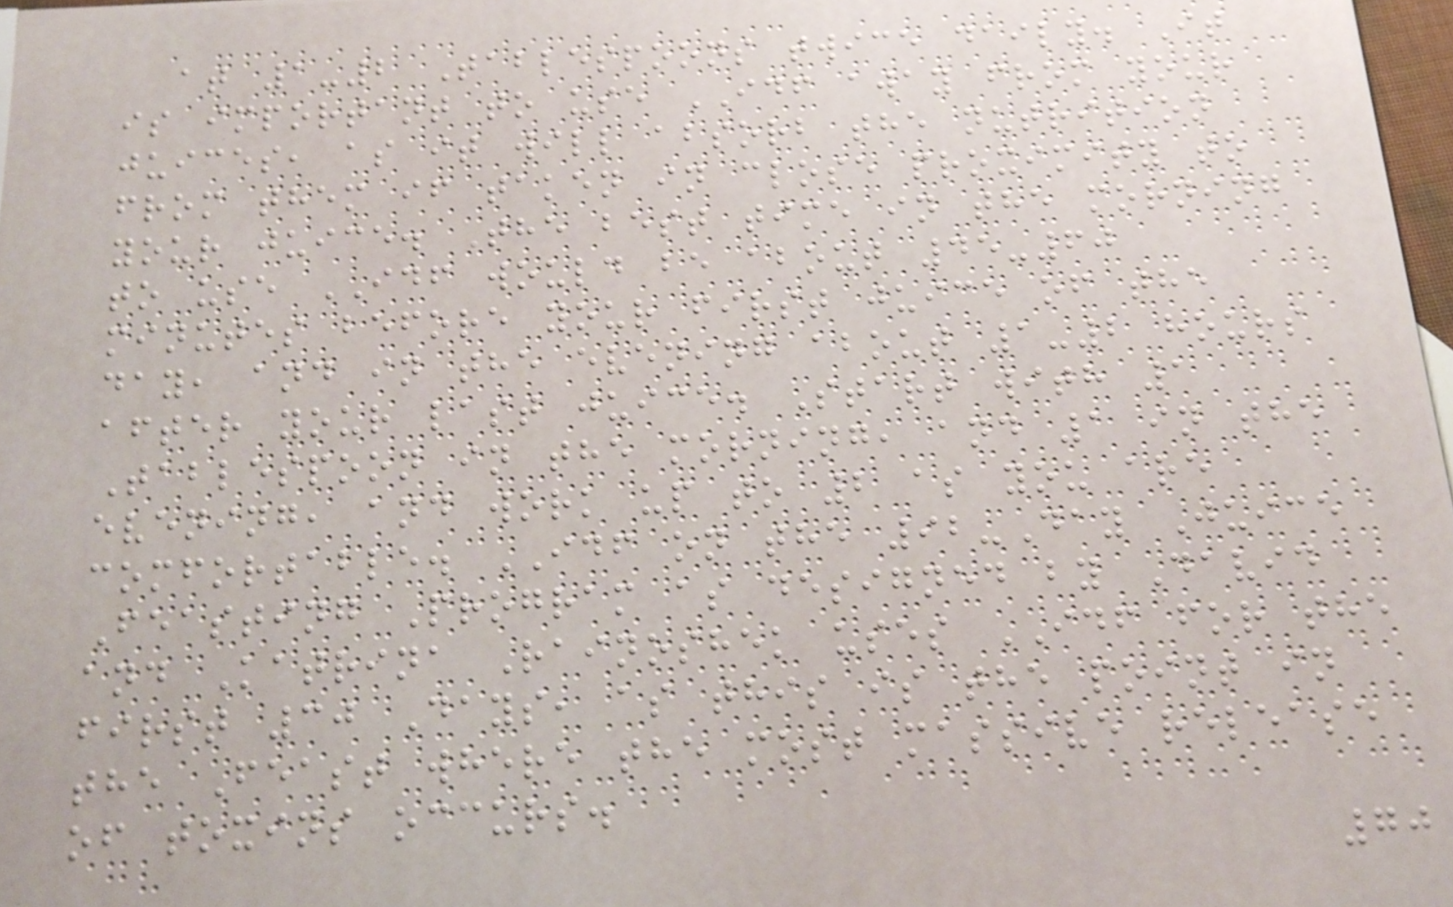at 1-2 Tablespoons twice daily. It
is important to use IDF away from your
juices, as it will absorb the nutrition
from them if taken in close proximity to
your juice. The best time in the morning
to use IDF would be about 45-60
minutes before your first juice of the
day, and in the evening about 1-2 hours
after your last juice. Start with 1
Tablespoon in the morning, and 1 in the
evening, and work up to 2 as you are
comfortable. IDF on the 92-Day Juice
Feasting Program as designed by David
and Katrina Rainoshek uses IDF for the
first 30 Days, as this is the point in
the Feast where the most massive release
of toxins occurs.
70
